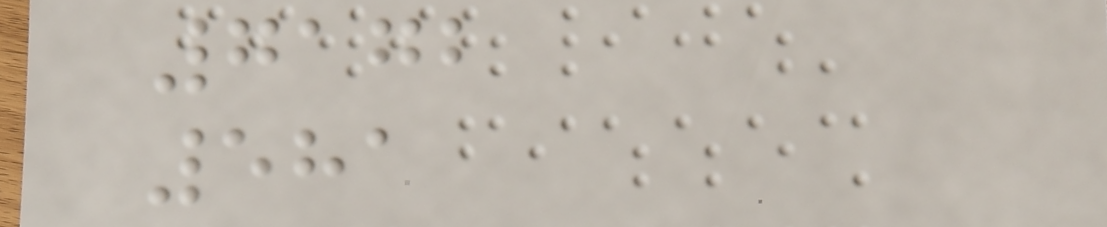7172
581
